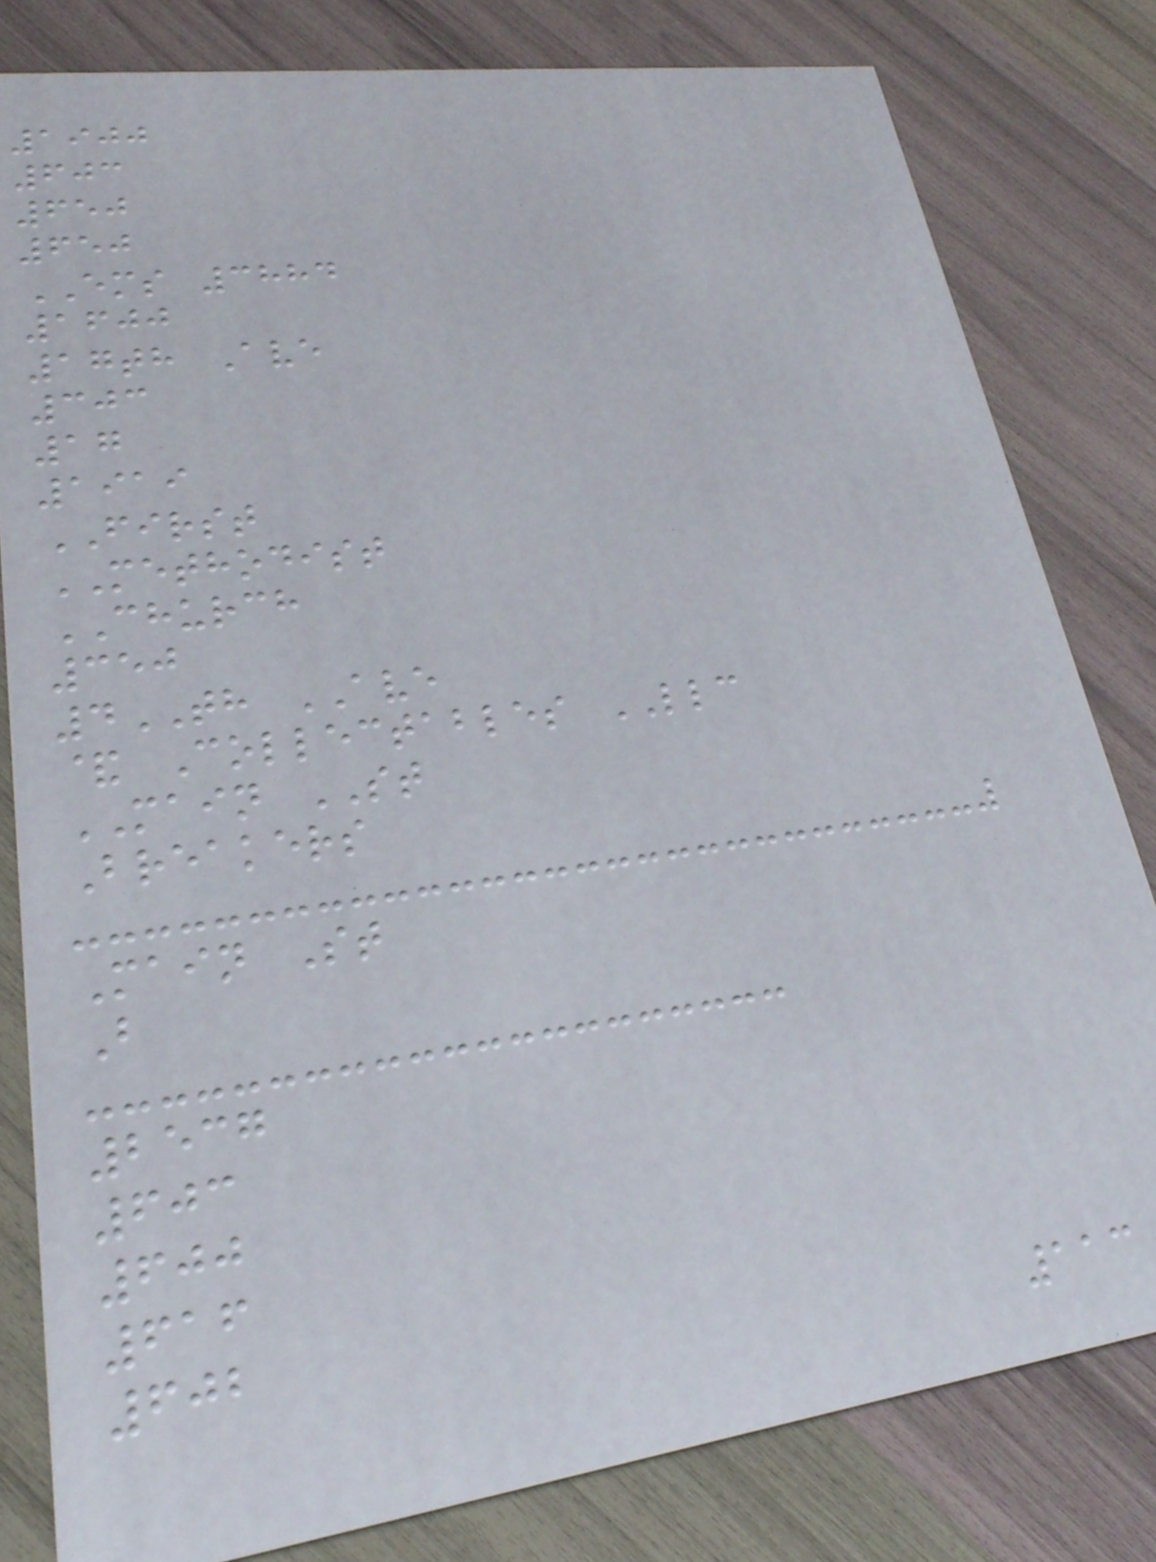1900
603
650
650
EMS 3884
1600
17th Ave
303
17
1919
FIRST
METHODIST
CHURCH
350
4TH AVE
& Collectables LLC
MAIN ST
Breakers
Main St
B
2537
603
600
616
602
113
